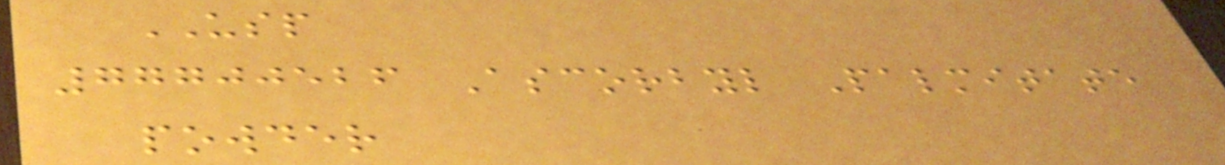USP
77700526 Ascorbyl Palmitate
powder
